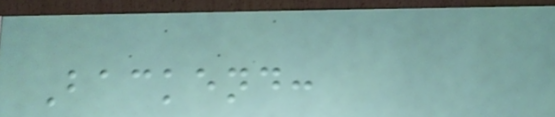Backend:
